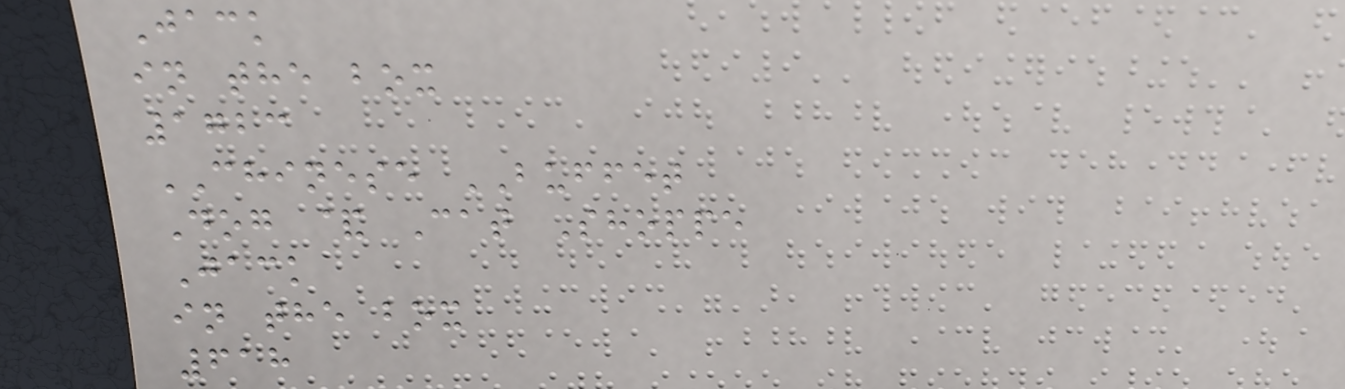Jack
in the box
1723
CHINESE BUFFET
Dog & Cat Shoppe
Jack
in the box
618
